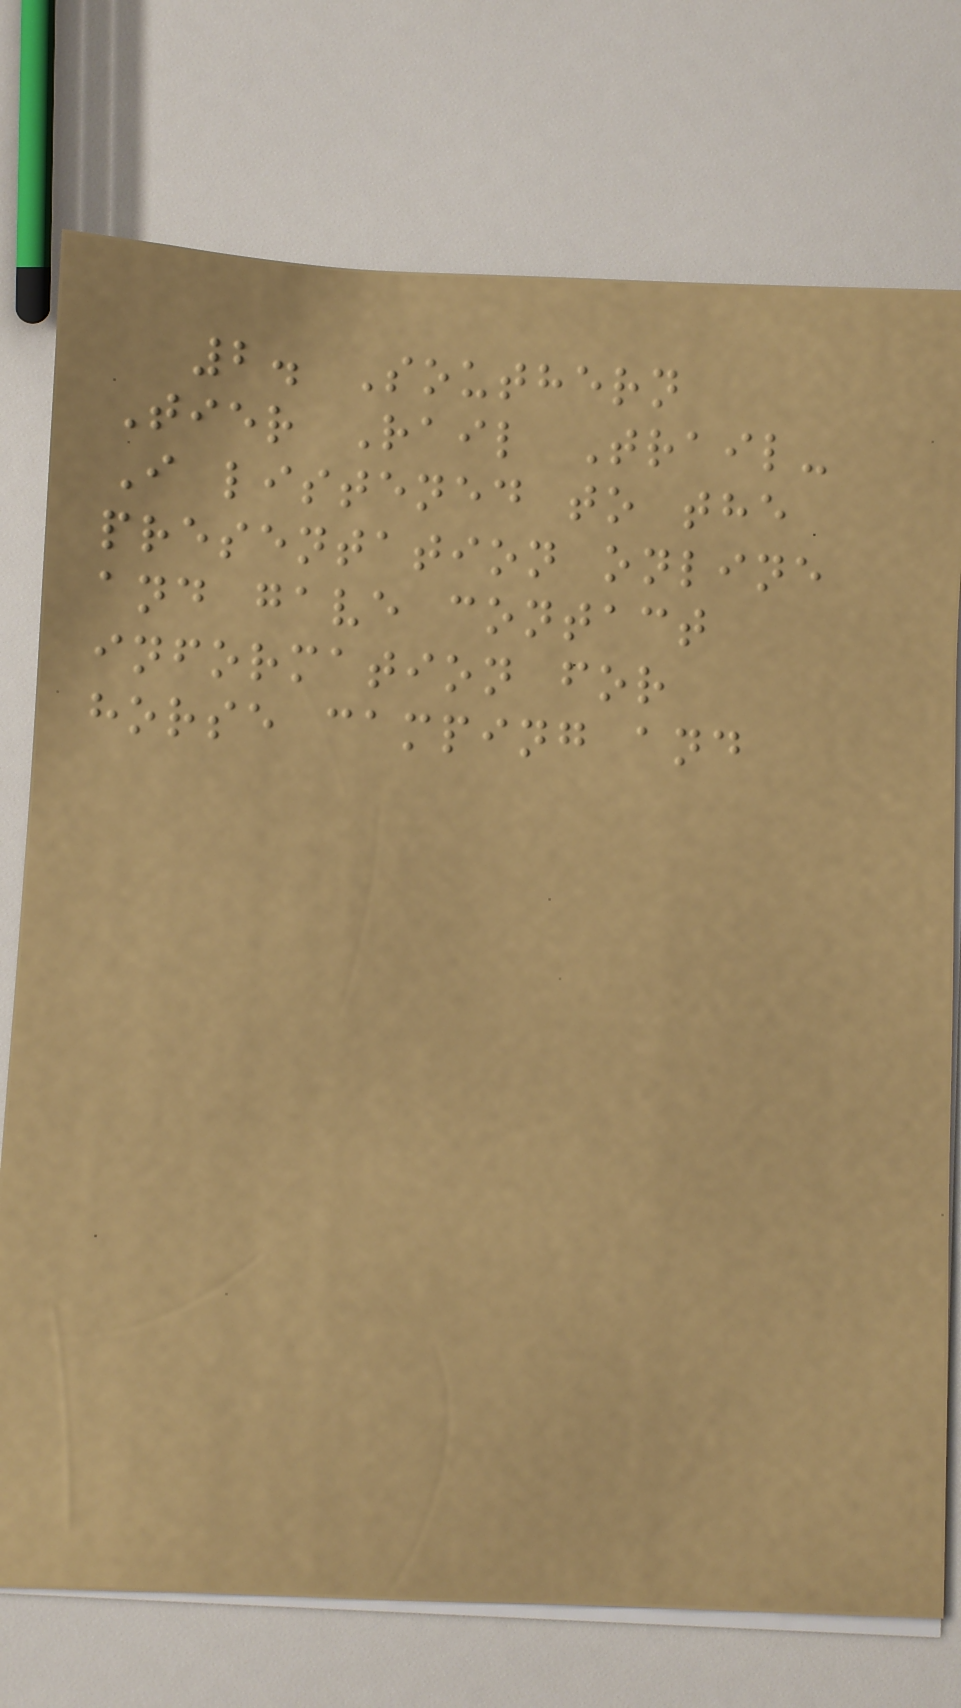2. Southern
Tier Rail Trail-
I listened to the
presentation online
and gave contact
information for
horse camping and
